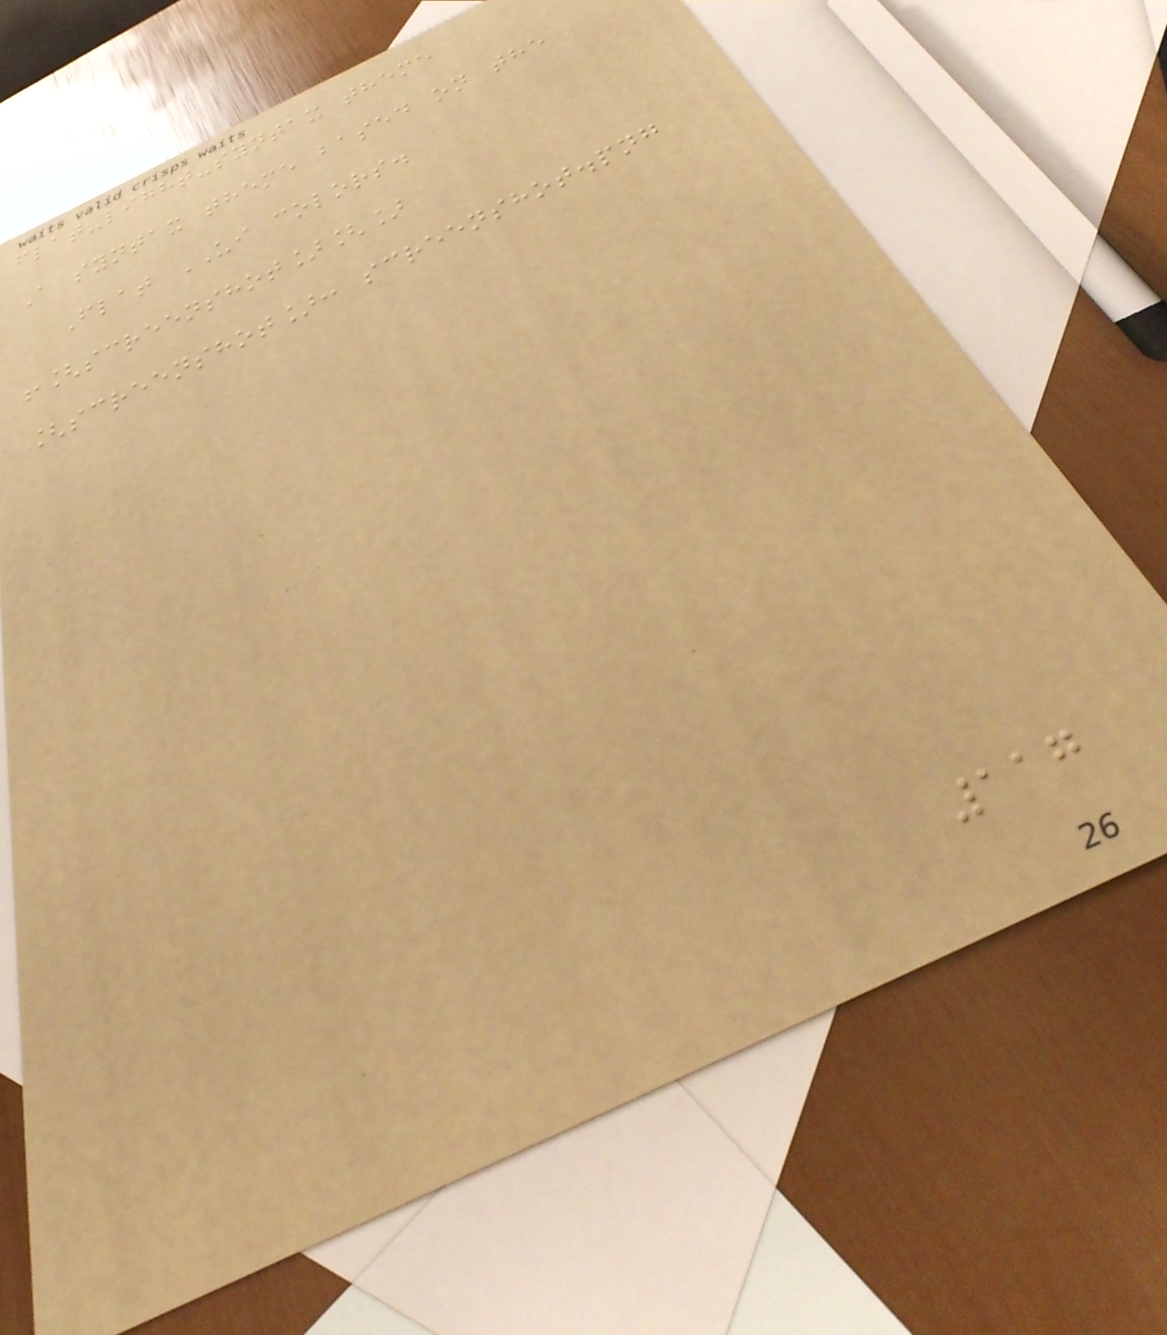flat-light-syntax theme
A syntax theme based on the
Flat UI colors.
![screenshot][]
[screenshot]: screenshot.png
117
